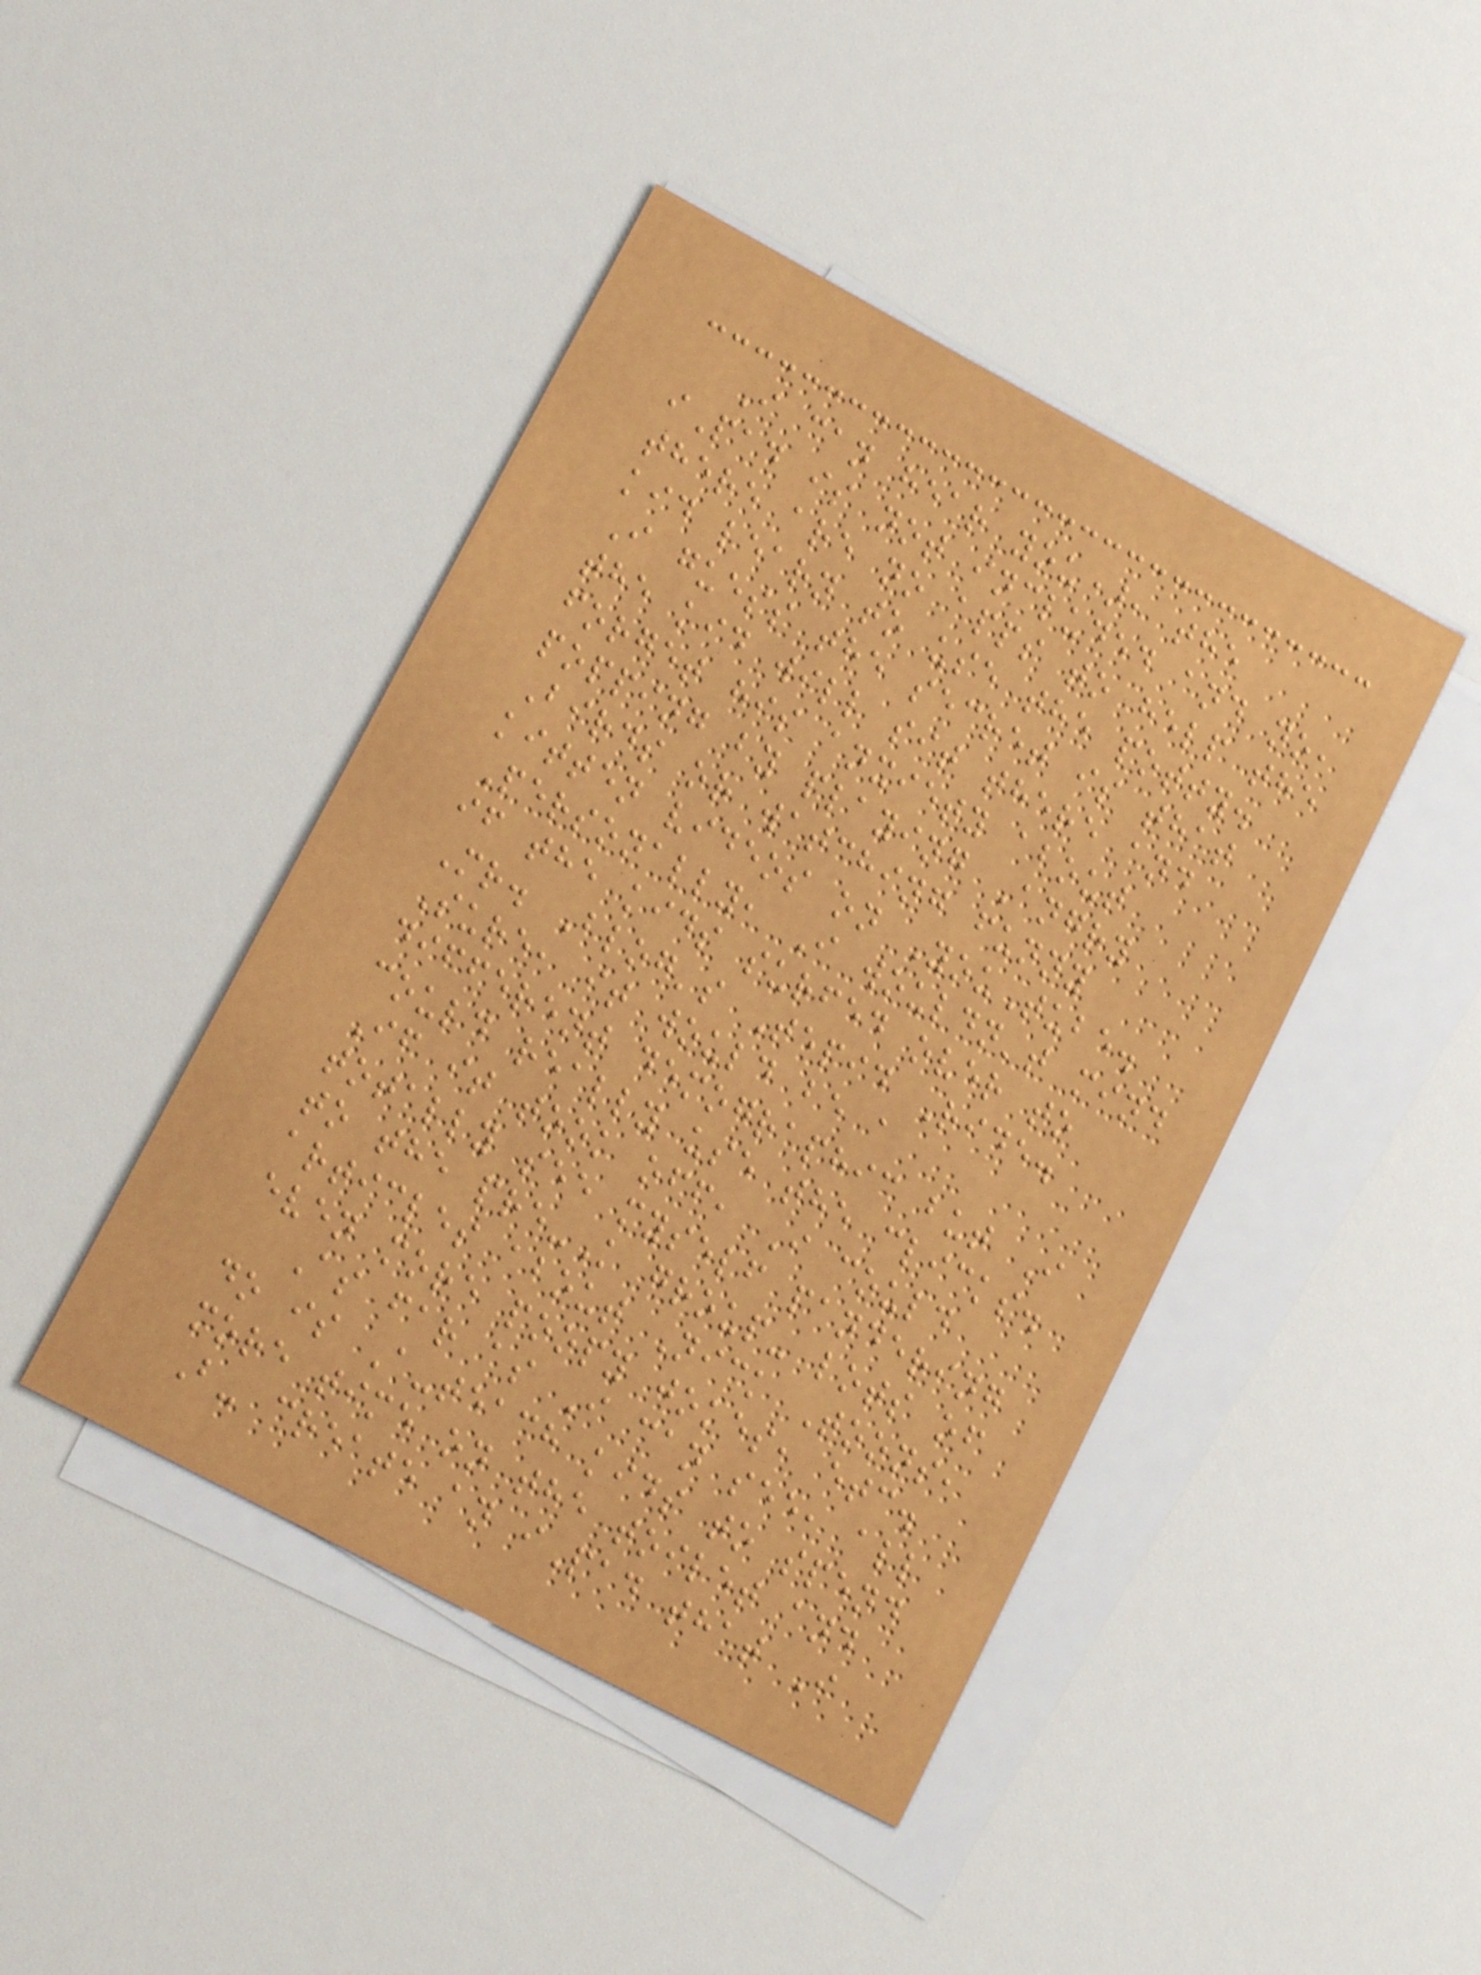I can hear you), the
iPad is not included and no,
there are no apps to help the
kid learn to use the potty.
I guess the secret is that
the kid will sit there and
forget his anxiety about
popping by playing Angry
Birds or watching funny
kitten videos on YouTube.
Personally, I wouldn't mind
if the kids surfed over to
Mr. Blog's Tepid Ride.
Sure, it would be a
different demographic but I
could really use the clicks.
If it took off, I could
totally see myself pandering
to the pre-K group- lots of
articles about Nick Toons,
even more poopy jokes, etc.
As far as I can see, all
do is A-teach kids to spend
more time on the toilet and
B- create an iPad that I
